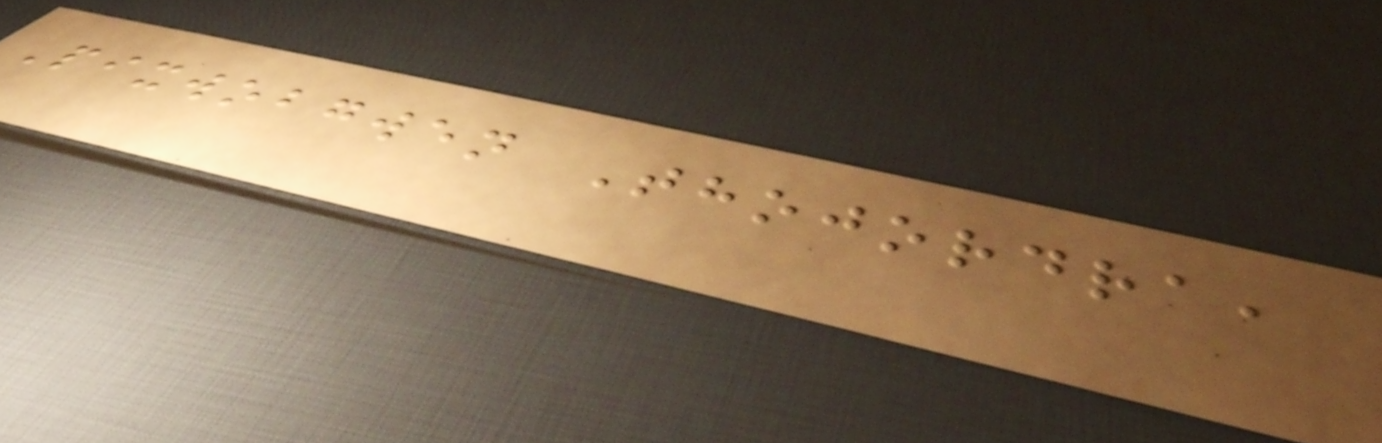Pixwobgwen Thojordra,
